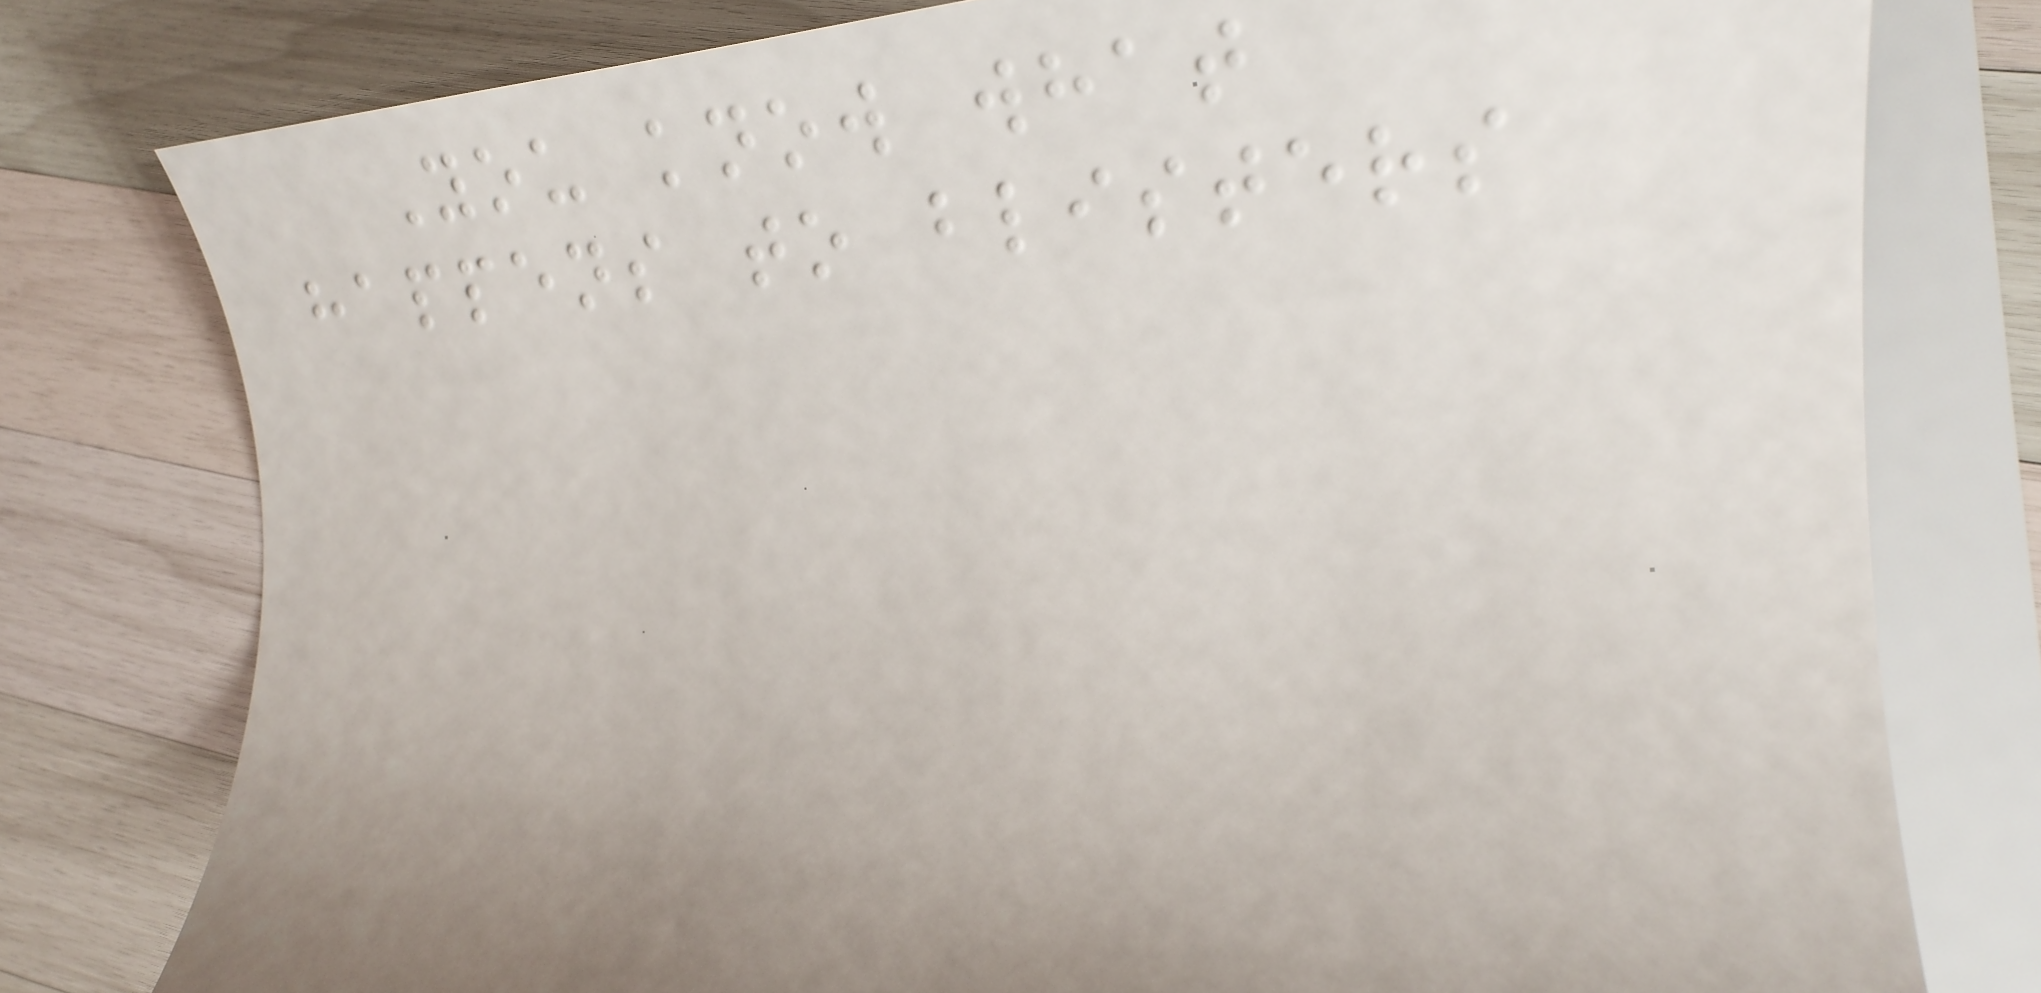You know what
happens to blisters
